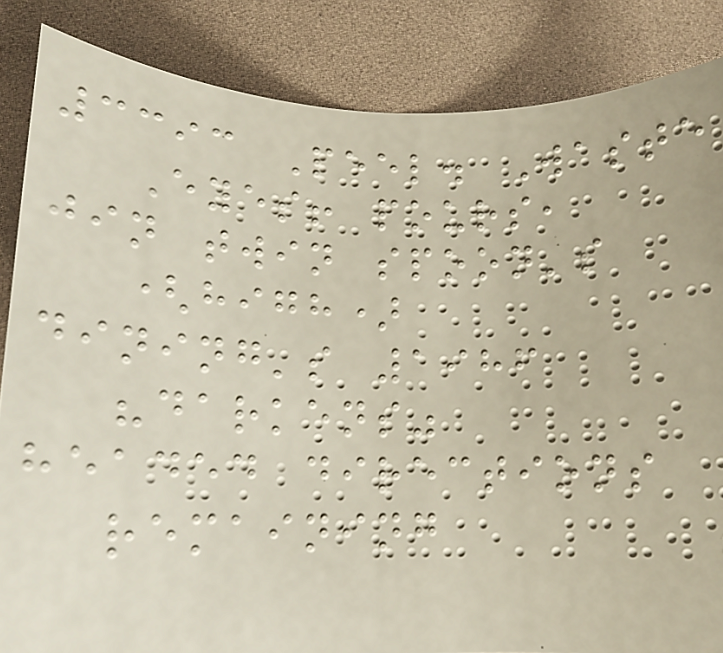3393 Peel. Waste
Eyes! pours,
jin twin spoon's
(high)
dining's 1986
"darkens"
headed directions
remaining
